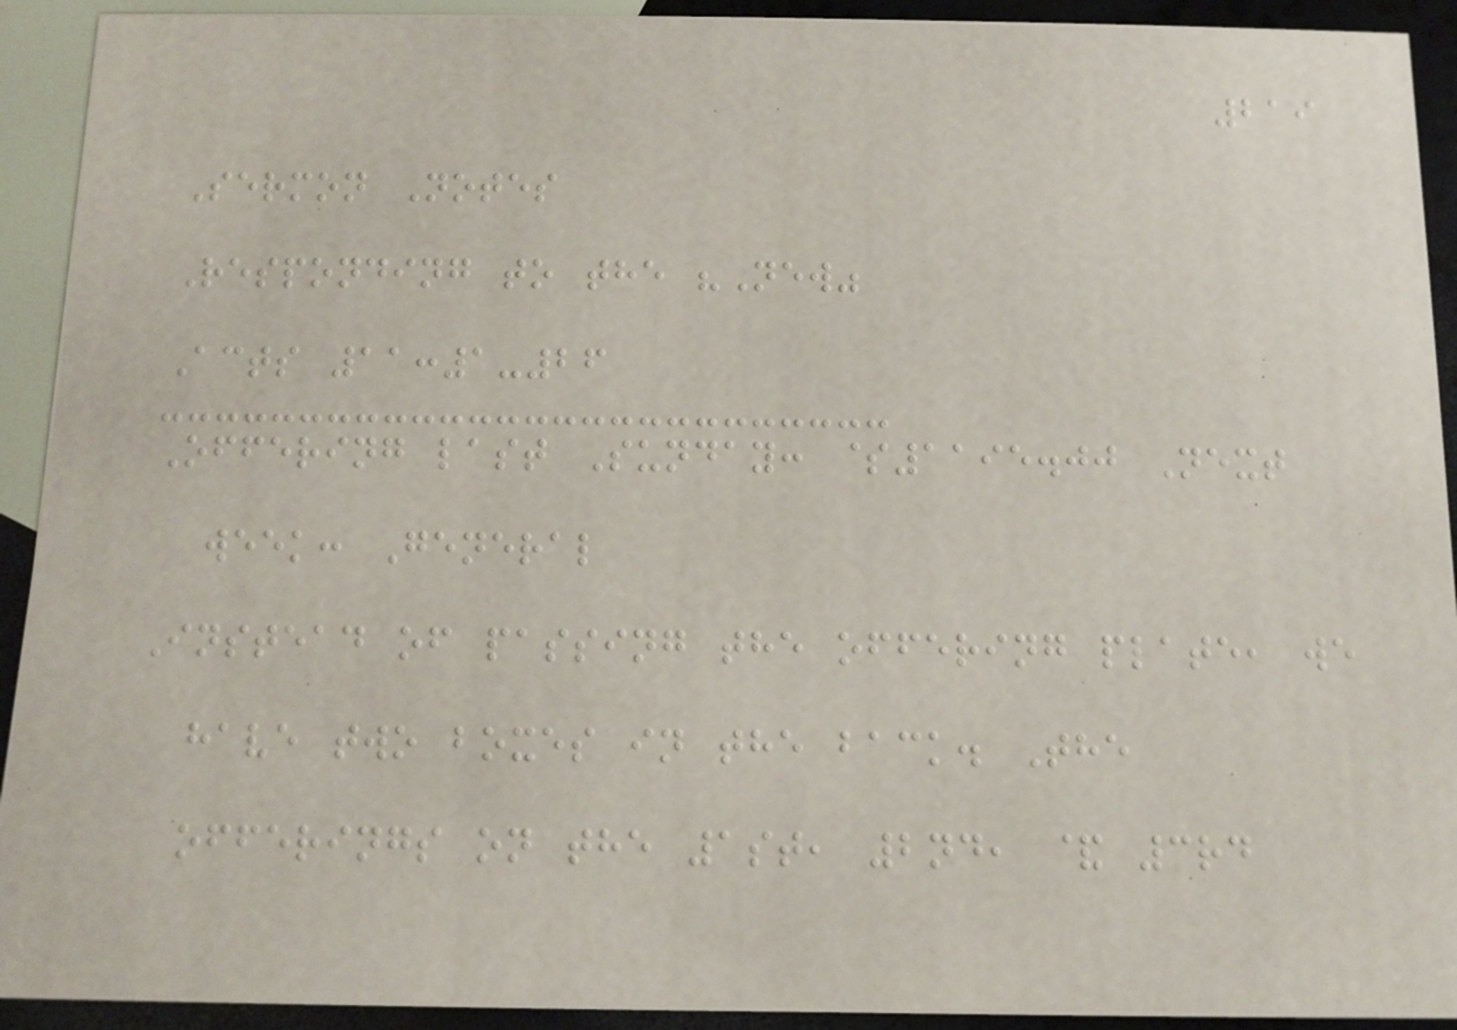219
Sermon Notes
Responding to the "New"
Acts 11:1-26
Offering last Sunday: $1195.00 Next
week: General
Instead of passing the offering plate, we
have two boxes in the back. The
offerings on the 1st, 2nd, & 3rd
